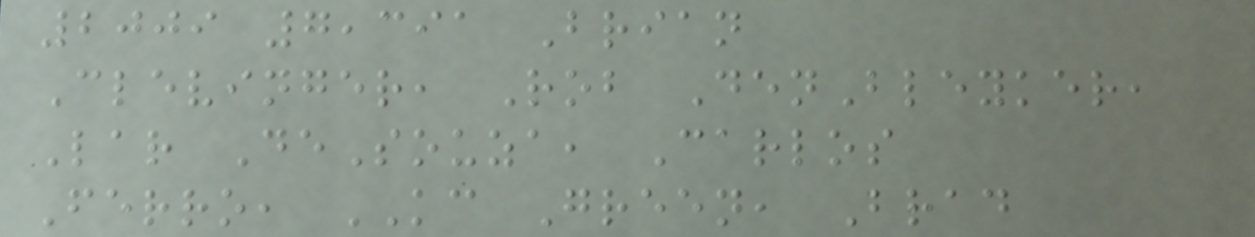2009 7,391 Brian
Clevinger, Rob DenBleyker,
Lar DeSouza, Carlos
Ferro, KC Green, Brad
